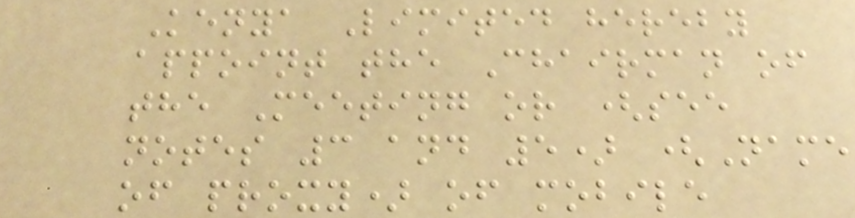Kenya Limited hereby
appoint the Chairman of
the Meeting or (see
notes 3 and 5) (Name
of proxy) of mobile
